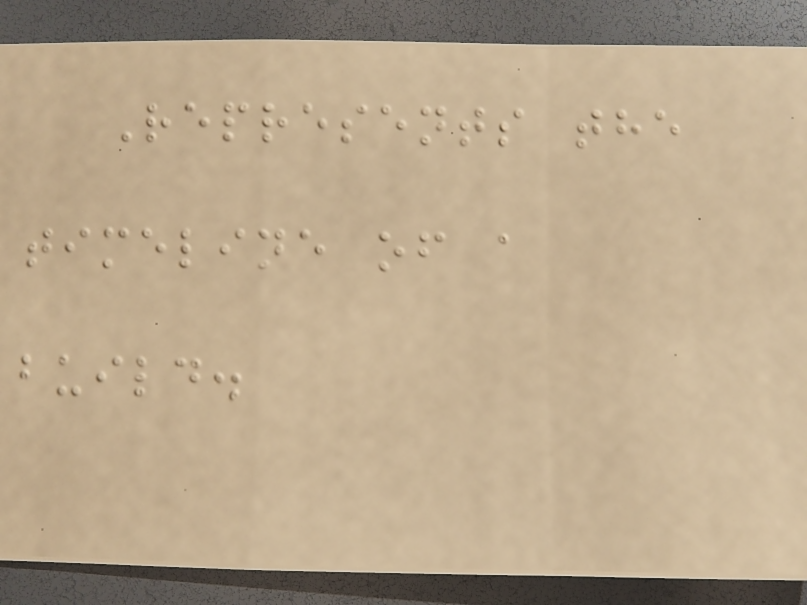Represents the
timeline of a
build.
